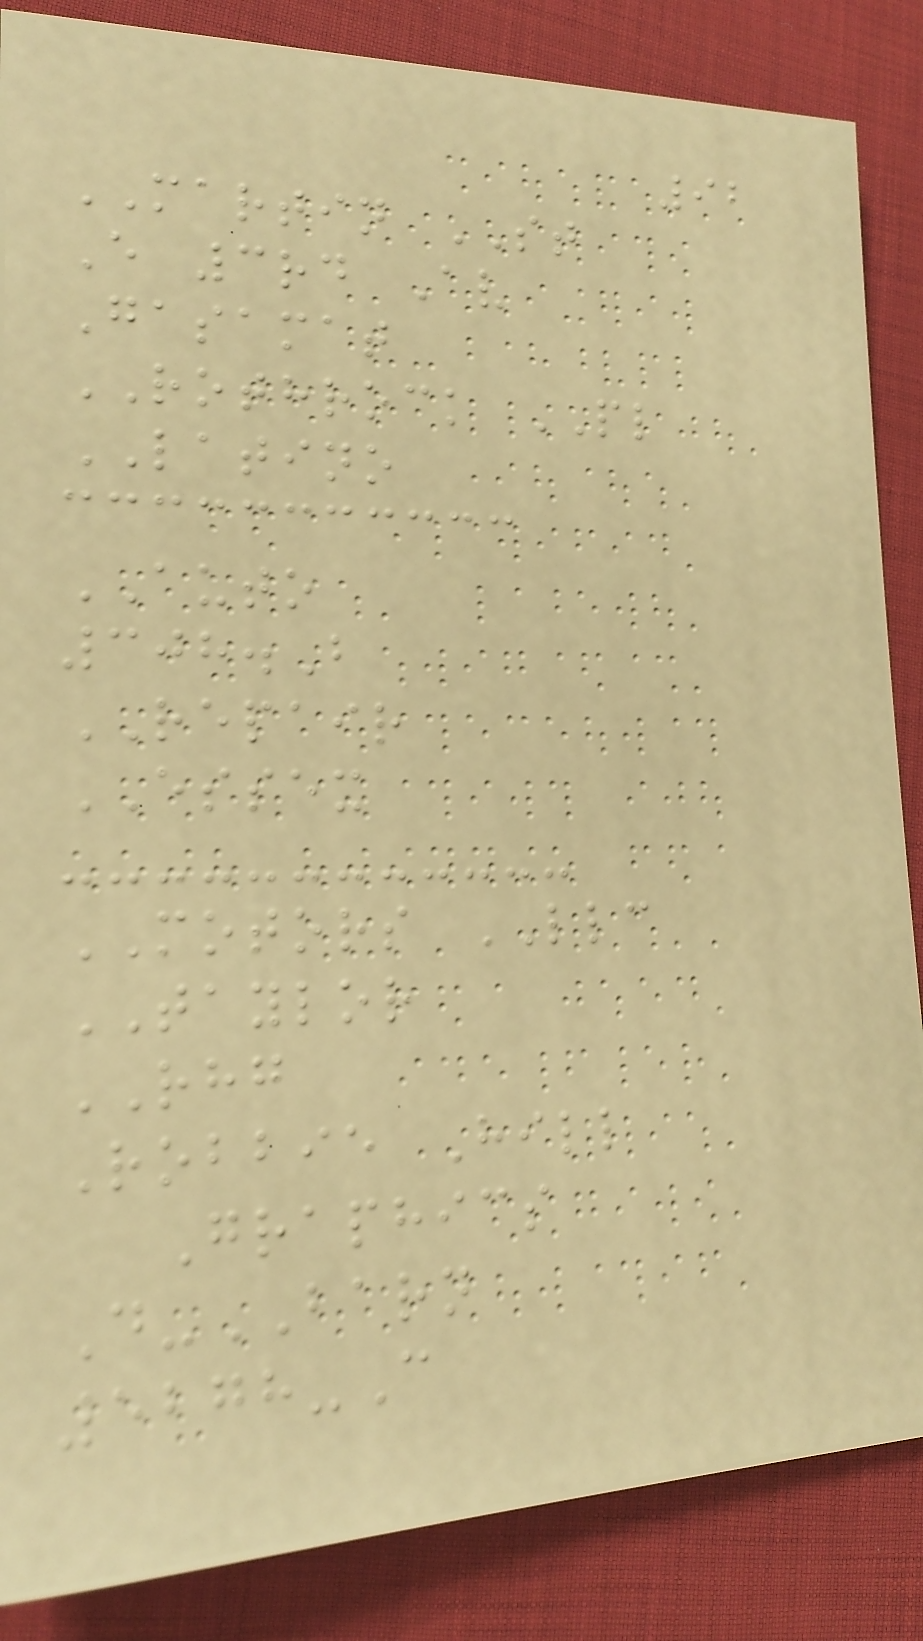92
MARTIN ST
E 3rd Av
Gasamat
ROTHROCK PL
LATINO
AUTO
308.B
REPAIR
ESSEX
MOTORS LLC
TAYLOR
RHG
Robbie Hill
Graphics
D-BARN
5278-C
